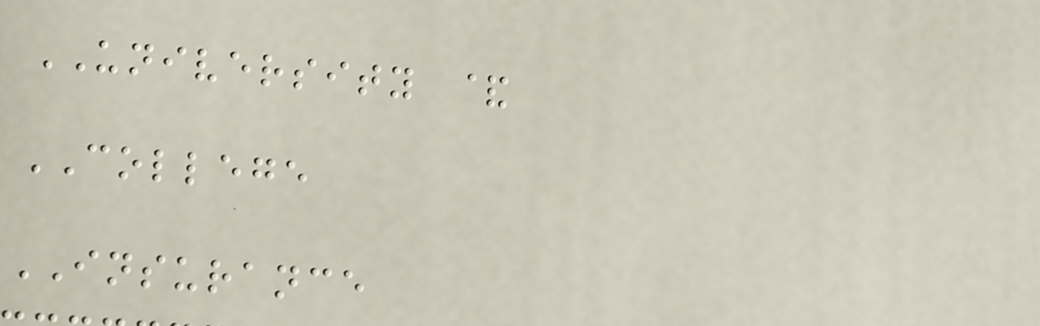UNIVERSITY &
COLLEGE
INSURANCE
